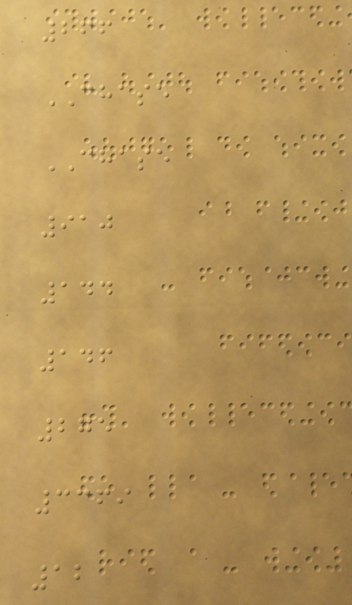266
CHASE
CHASE
910
144
146
275
3369
12
